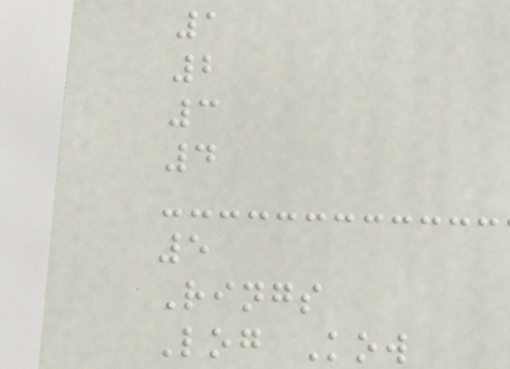1
2
3
4
5
Rings
Log Kow
